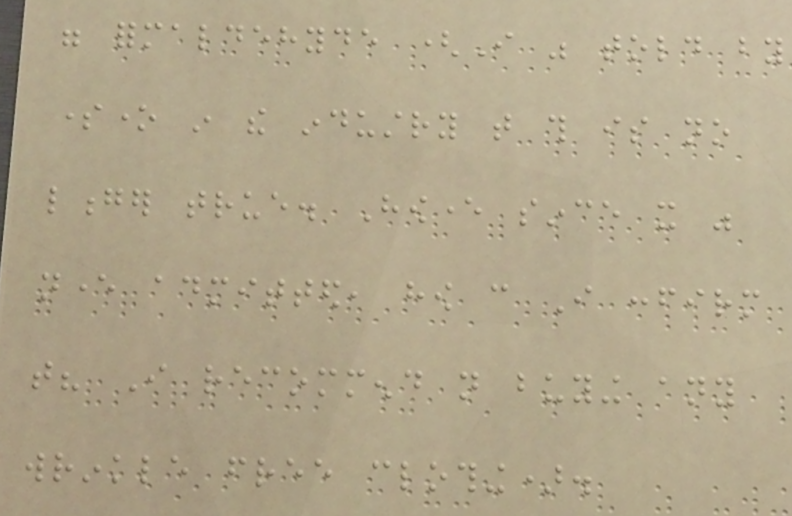were formaldehyde (I was told by
someone in the industry that this is no
longer true. However since it was
never admitted, how can I confirm
that? I recommend not buying any
wrinkle free clothing).
